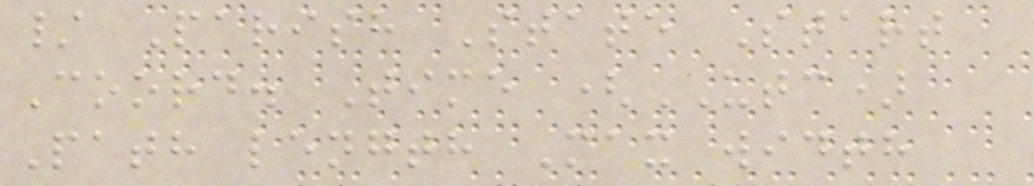/ Parish State Start
Coord. Time (UTC)
Path length Max width
